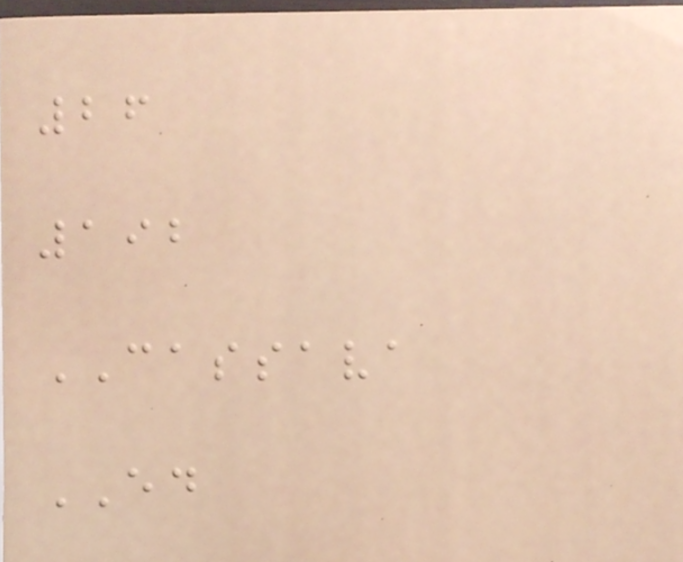26
192
CASSAVA
ED
